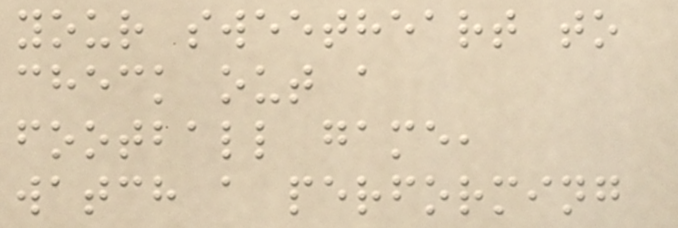your sweetheart to
check out a
football game,
watch a performing
